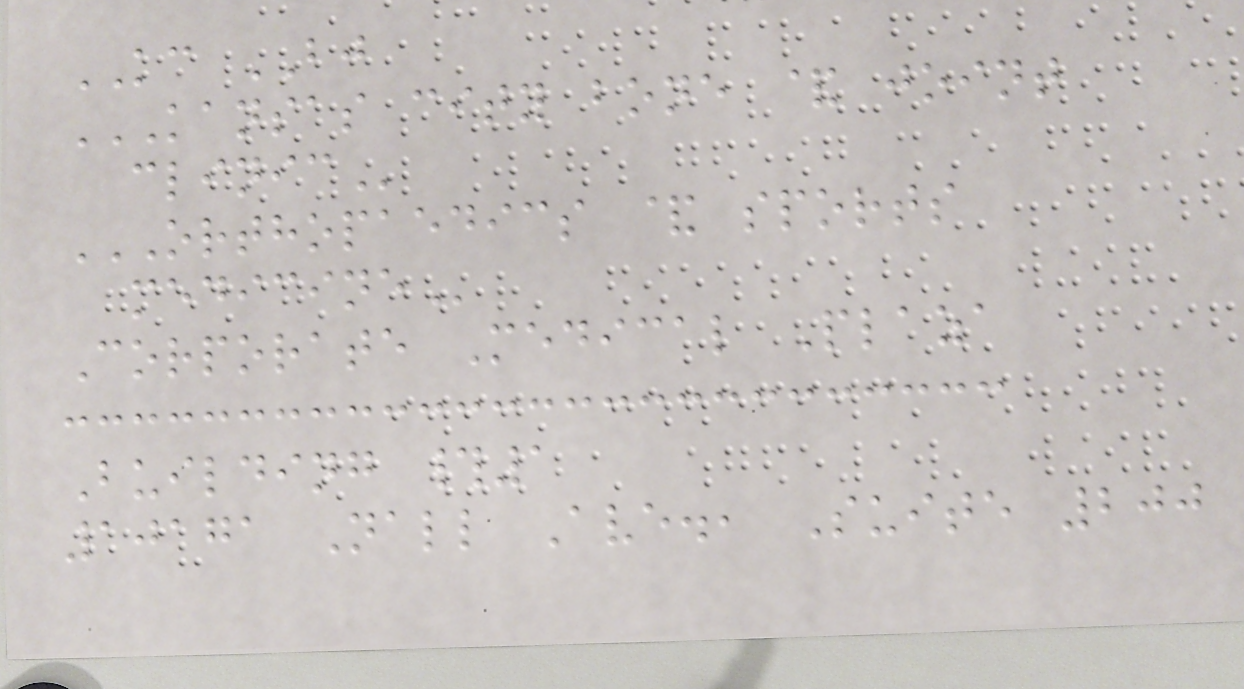KC BJ
KANSAS CITY BONE & JOINT
CLINIC
ORTHOPAEDICS & SPORTS
MEDICINE
Corporate Medical Plaza
Building #1
10171 Nall Ave., Suite 200
